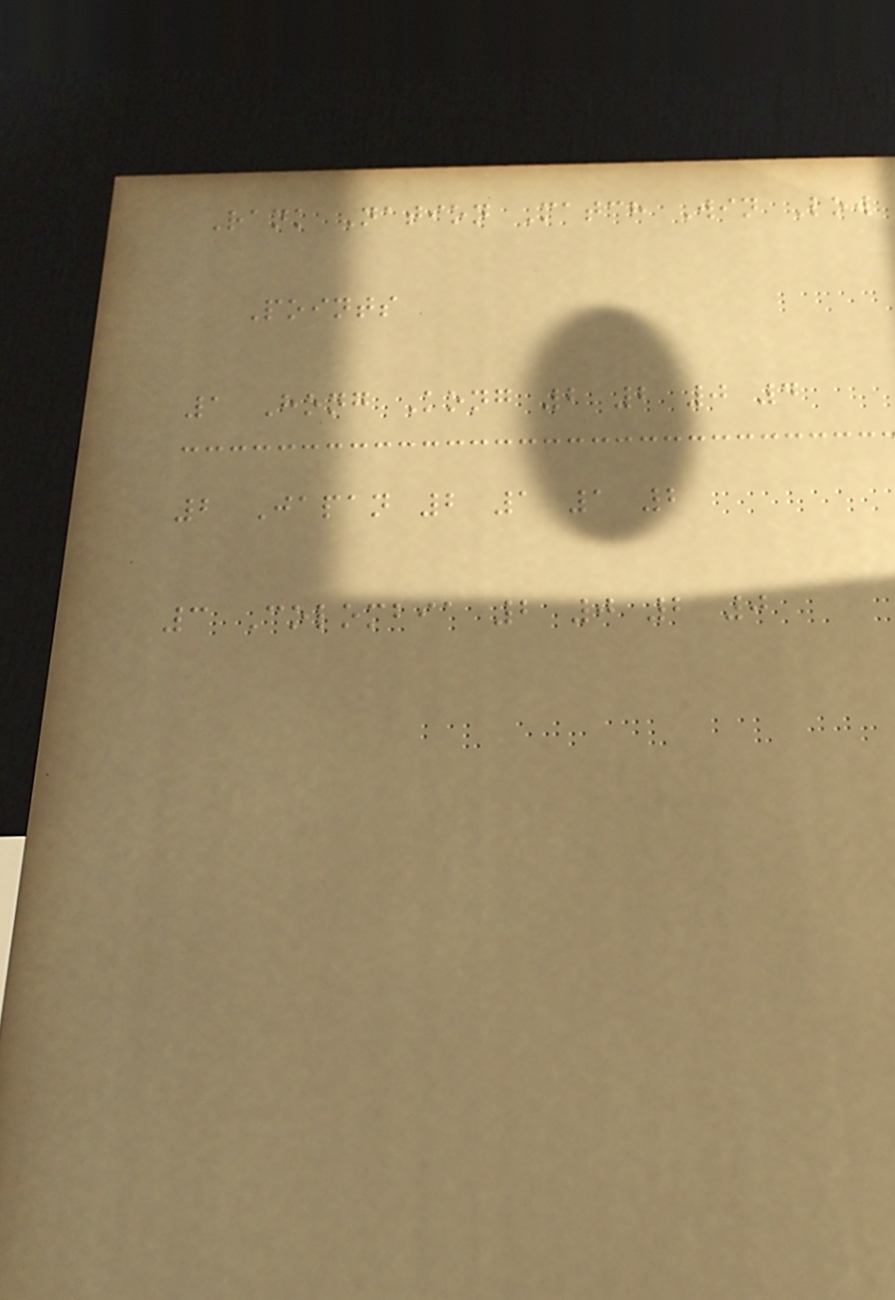Rank Nation Match Win Low
Points
1 Hong Kong 2 2 0 4
2 Japan 2 1 1 2
3 Colombia 2 0 2 0
